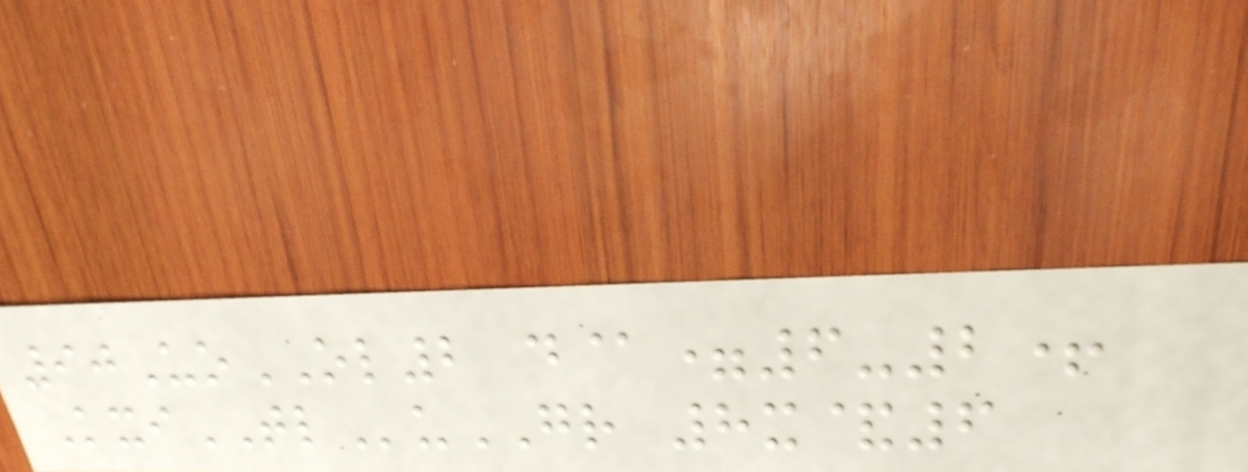90UoOL2 d@=6-2+
KxiTLuGR 8x&6
